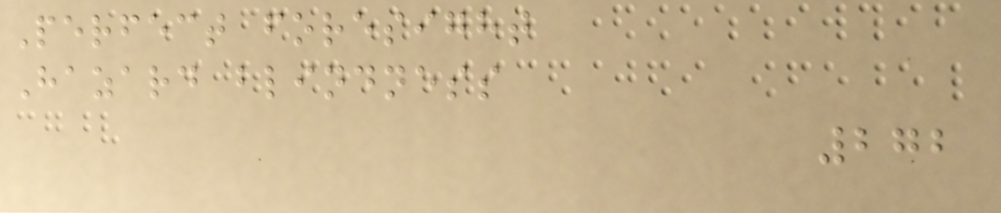Perfect foresight
Hazard blindness
272
